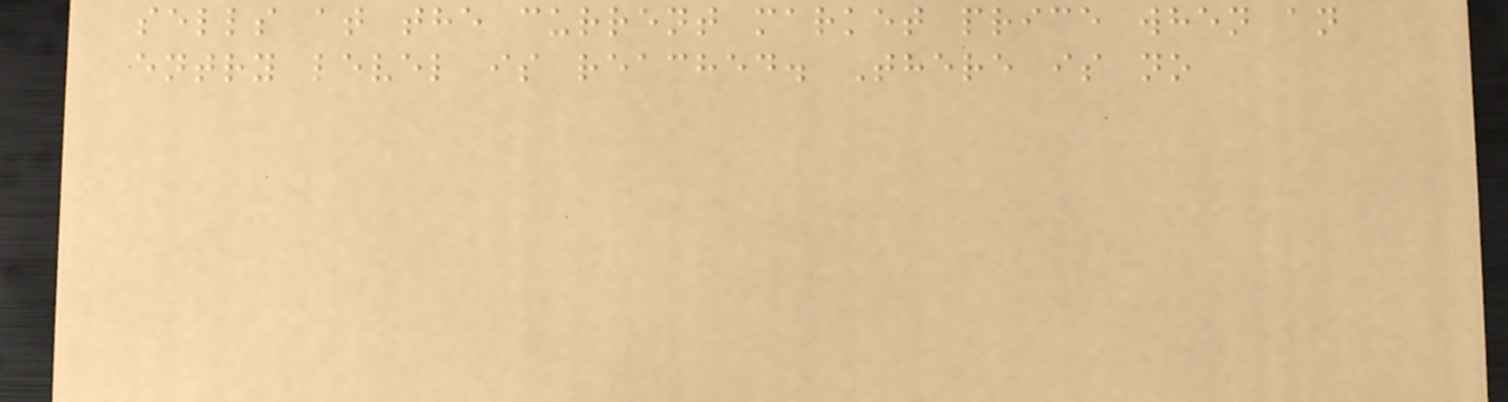sells at the current market price when an
entry level is reached. There is no
